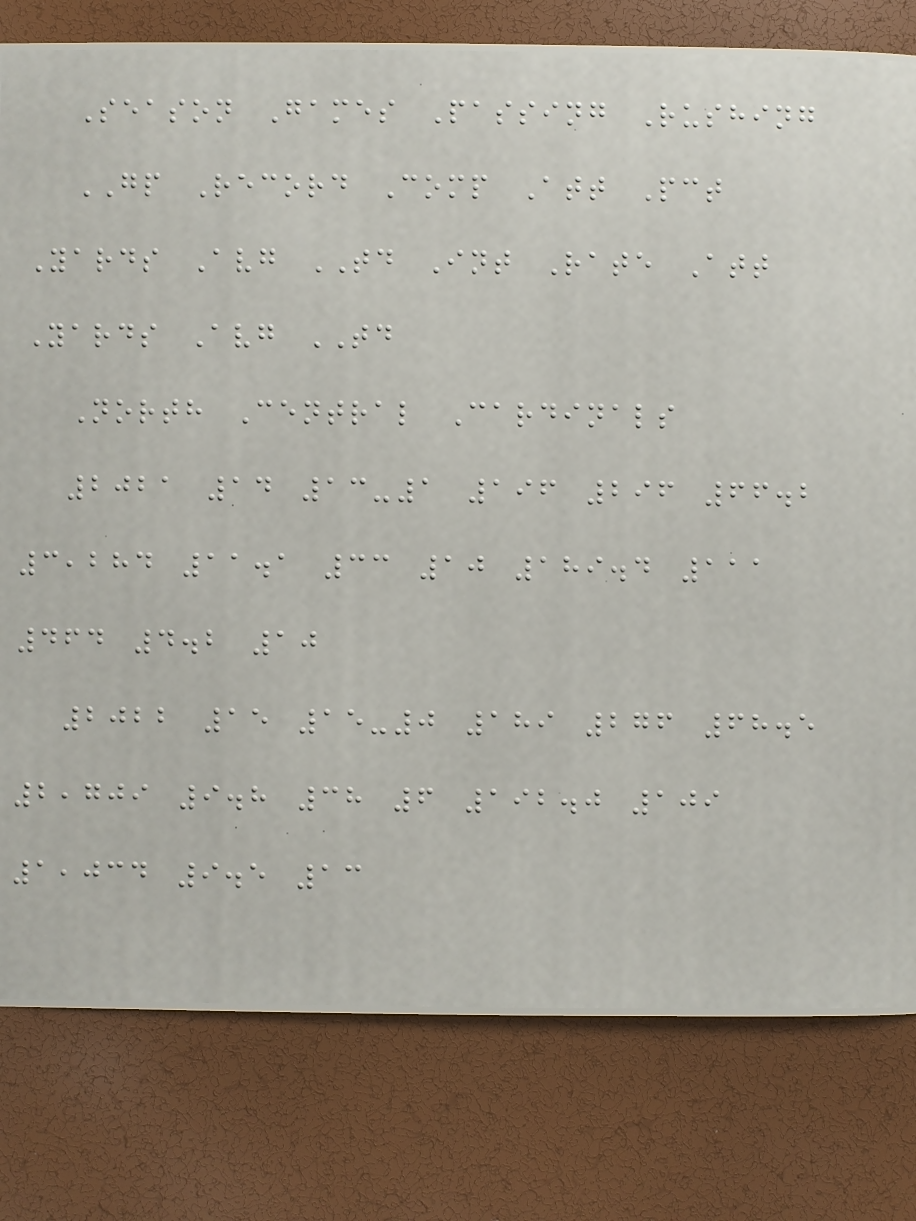Season Games Passing Rushing
GP Record Comp Att Pct
Yards Avg TD Int Rate Att
Yards Avg TD
North Central Cardinals
2021 14 13-1 196 296 66.2
3,284 11.1 33 10 189.4 111
464 4.2 10
2022 15 15-0 189 276 68.5
2,709 9.8 38 6 192.0 109
1,034 9.5 13
